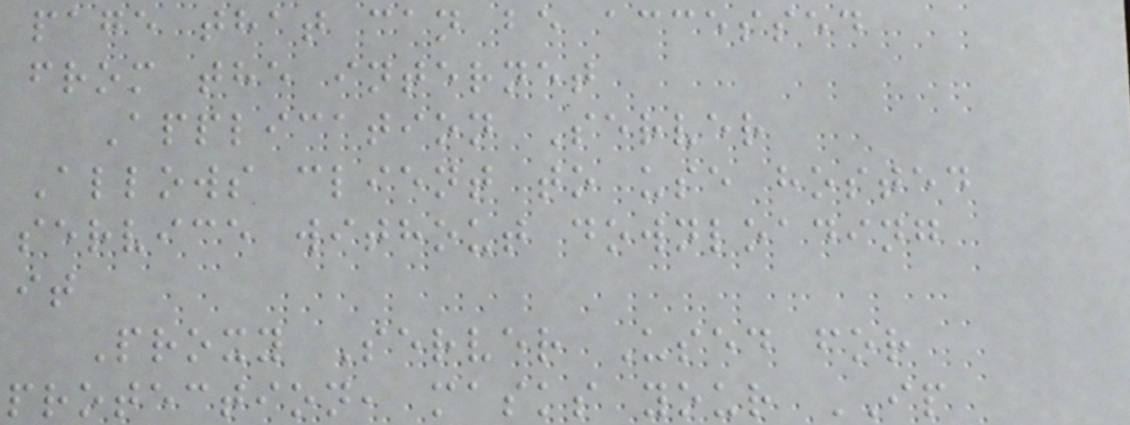page that can be accessed
from the internet
Application Server
Allows client to use hosted
service without downloading
it
Proxy Server Used for
protection, masks your IP
